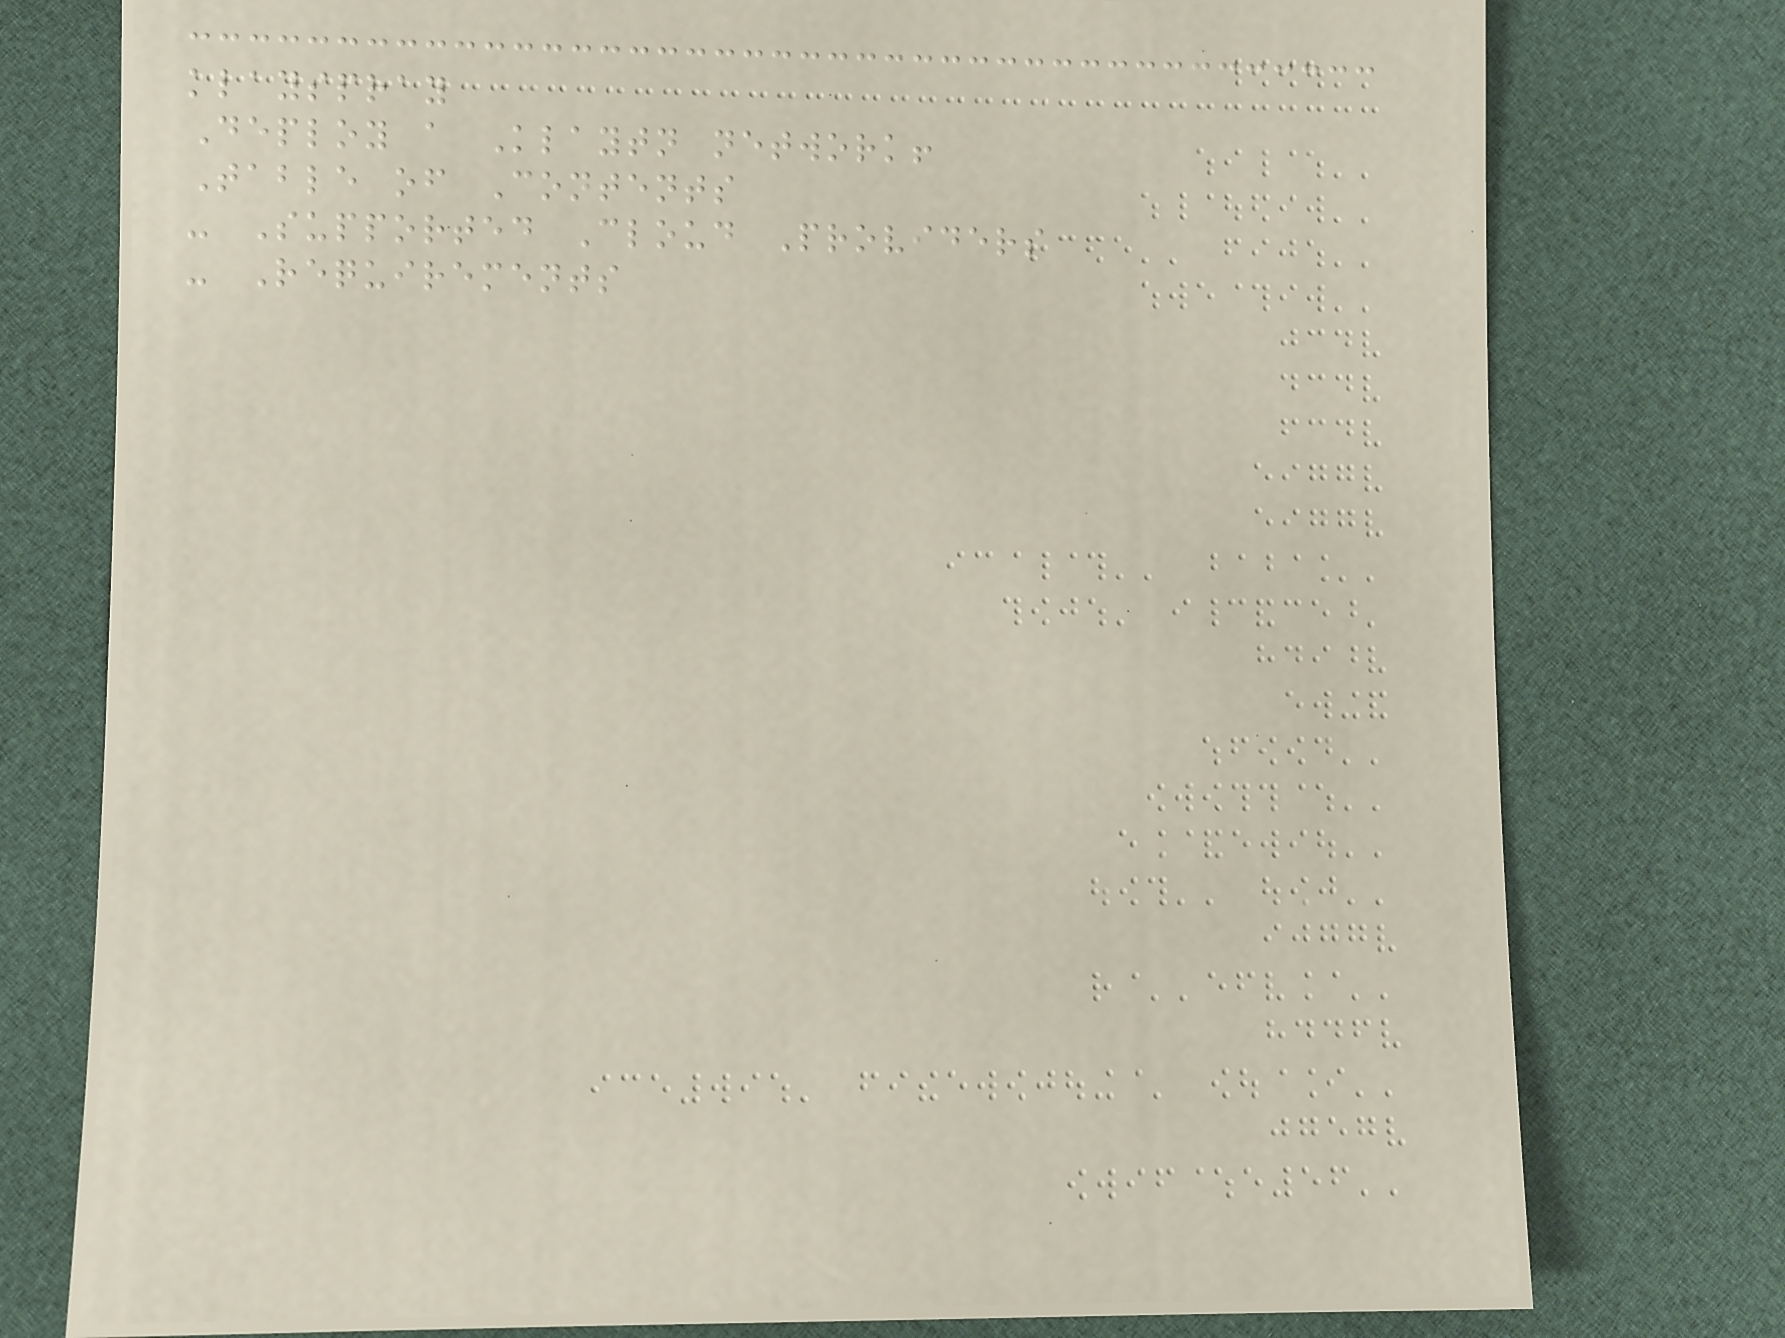klayspray
Deploy a Klaytn network!
Table of Contents
- Supported Cloud Providers
- Requirements
